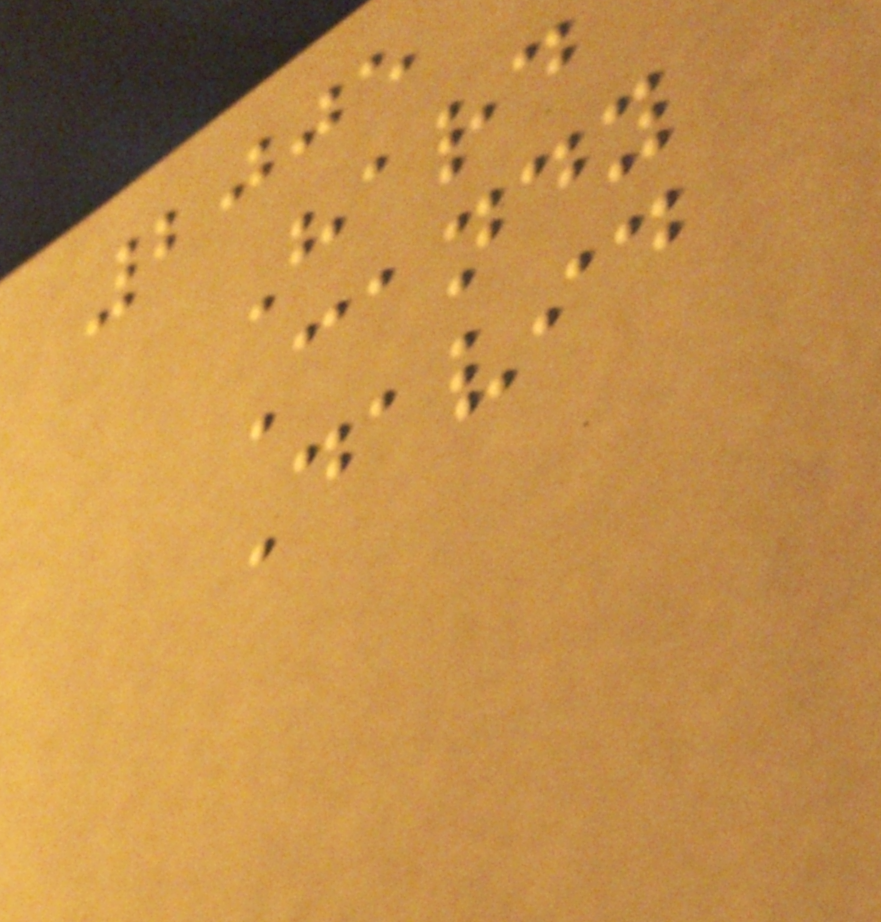2005
Hard
Candy
David
